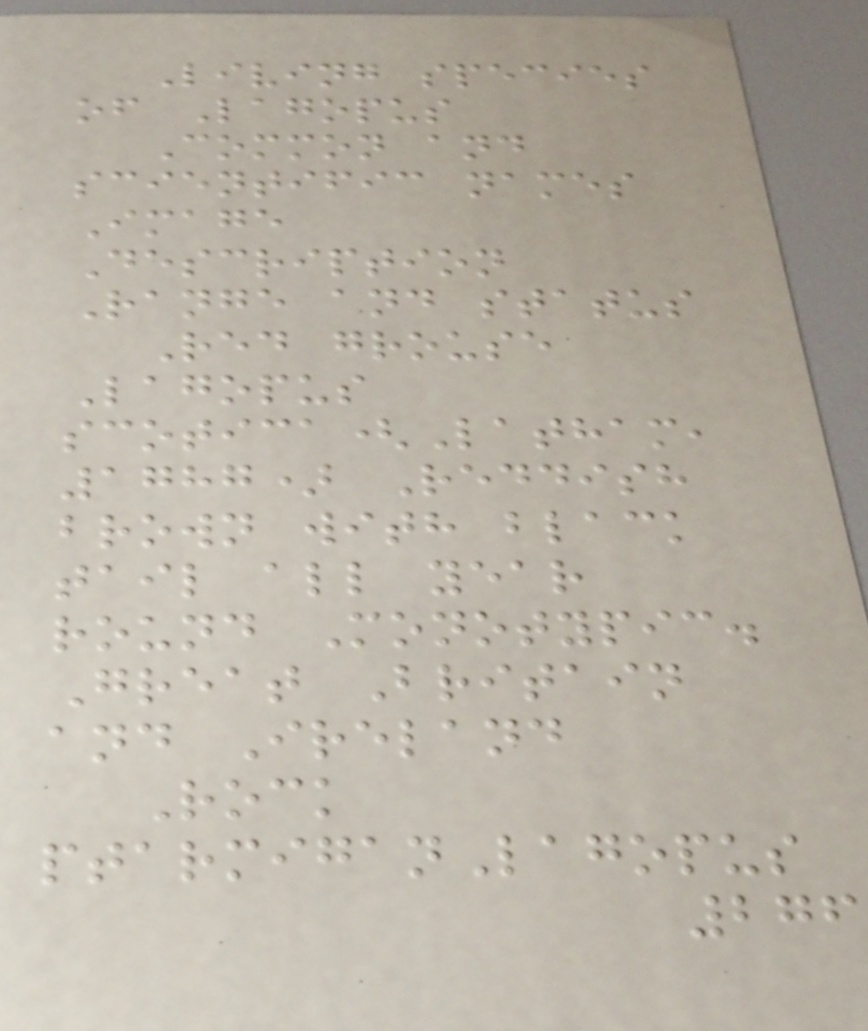Living species
of Lagopus
Common and
scientific names
Image
Description
Range and status
Red grouse
Lagopus
scotica(Latham,
1787) Reddish
brown with black
tail all year
round Monotypic.
Great Britain
and Ireland
Rock
ptarmiganLagopus
276
